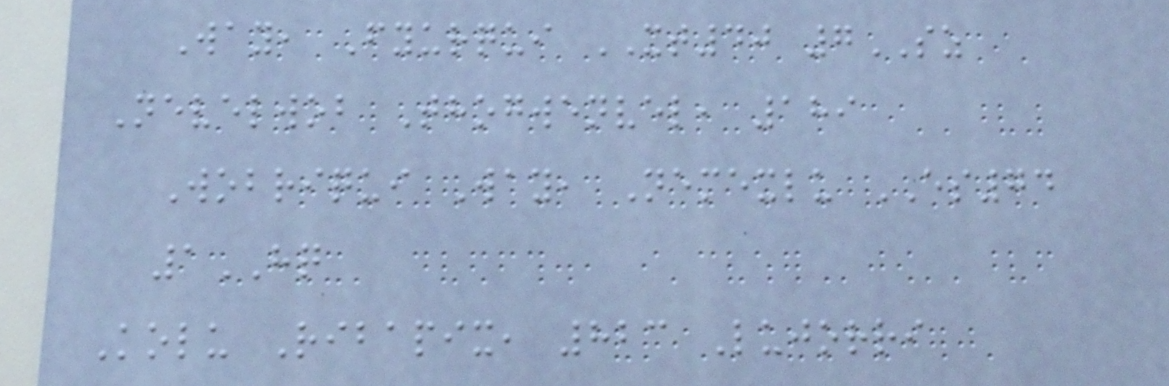Way, Fyurqui XT40 7SZ
Nevelwob Thogwenvel, 189
Wobriqui Way, Nemexlu ES74
1HQ
Kolu Ribapix, 823 Lujorri
